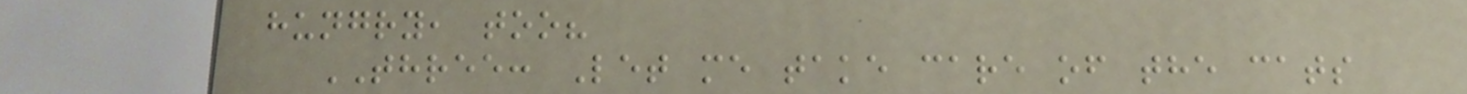hungry, too?
THREE: Let me take care of the cats
